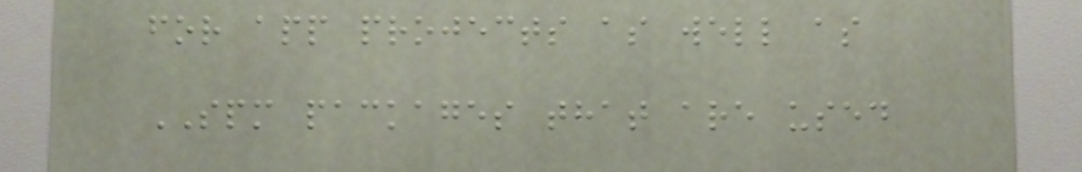for app projects as well as
SPM packages that are used
